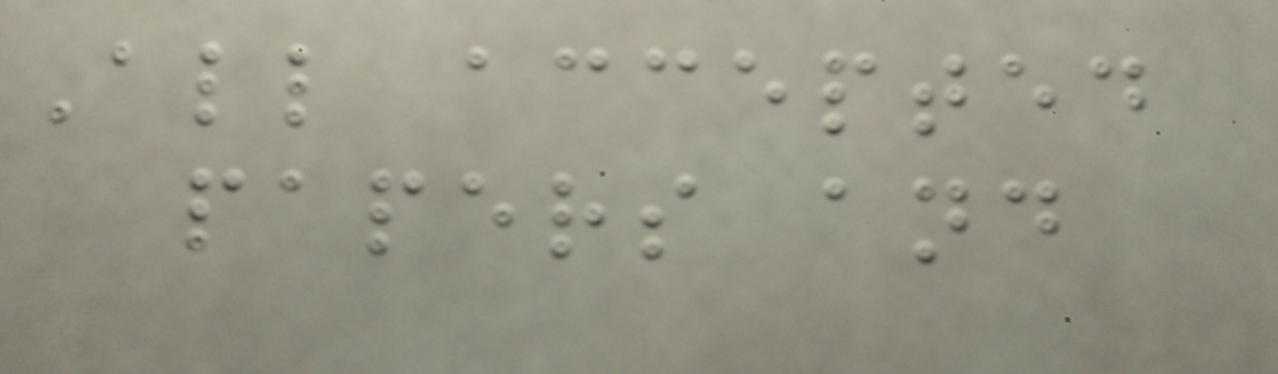All accepted
papers and
